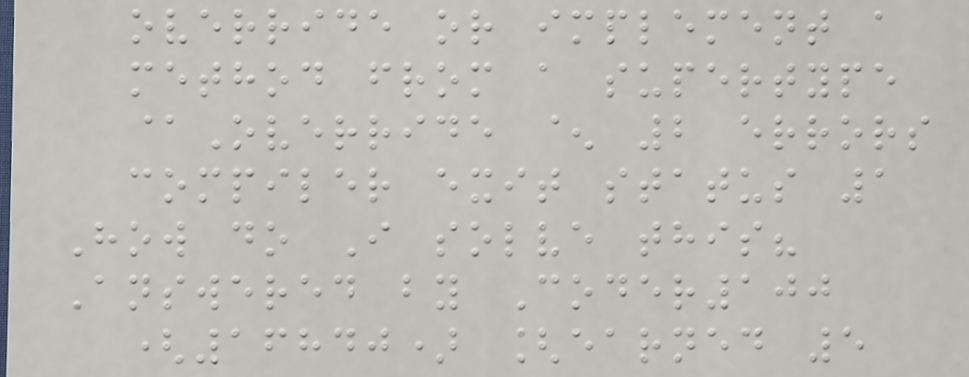override or implement a
method from a supertype
@Override ^ 2 errors
compiler exit status 1
How do I solve this?
Answered by Coder100
(16840) [earned 5
